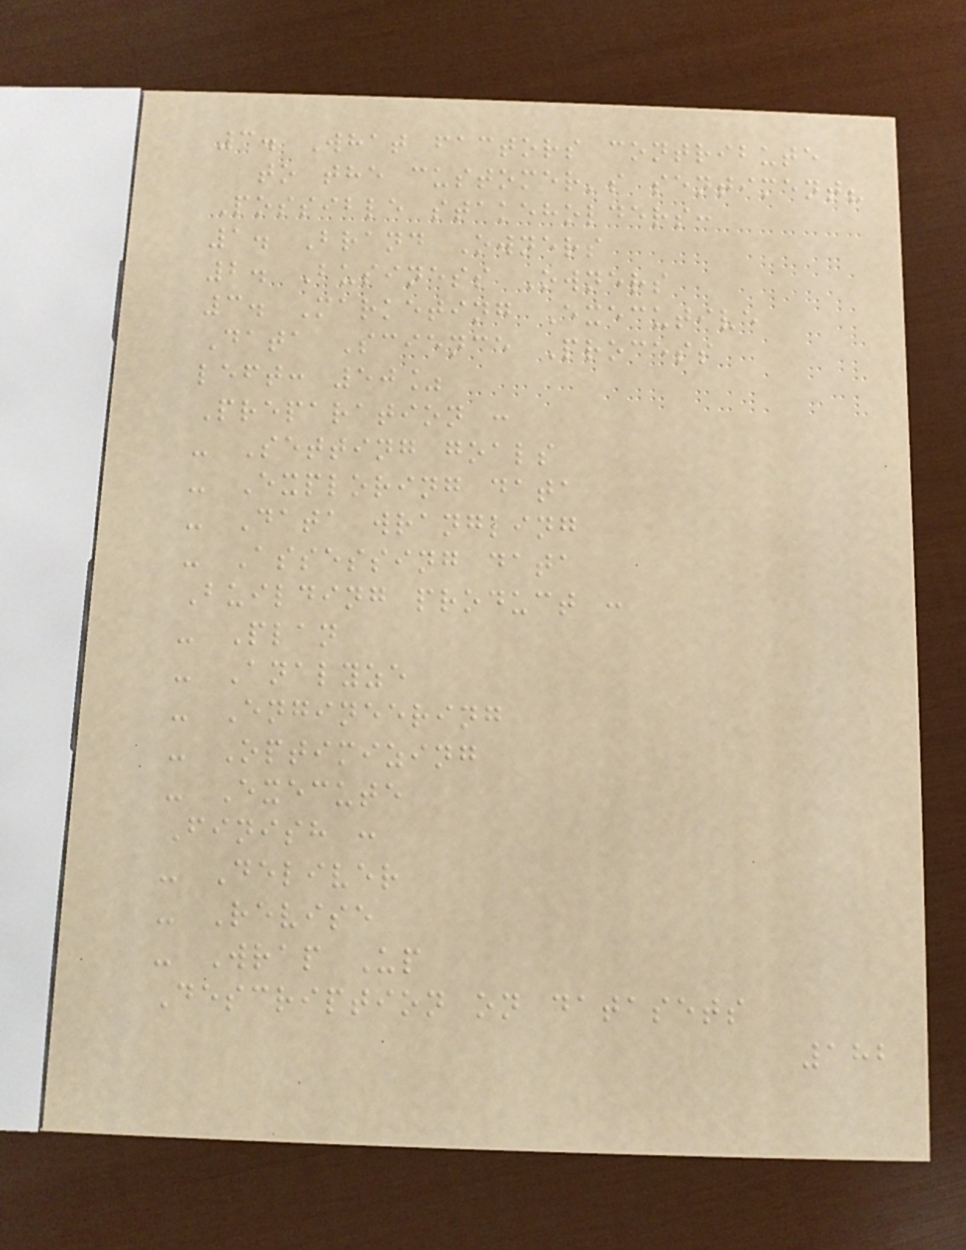3. What factors contribute
to the customer's sentiment?
Possible stakeholders:
1. Brand Owners
2. Business Owners
3. Marketing Executive
Data Science Process
left: 50%
Preparation :
- Setting goals
- Exploring data
- Data wrangling
- Assessing data
Building product :
- Plan
- Analyze
- Engineering
- Optimizing
- Execute
Finish :
- Deliver
- Revise
- Wrap Up
Description on datasets
182
